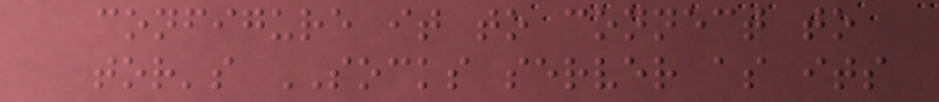configure it to connect to
tor's SOCKS server as its
